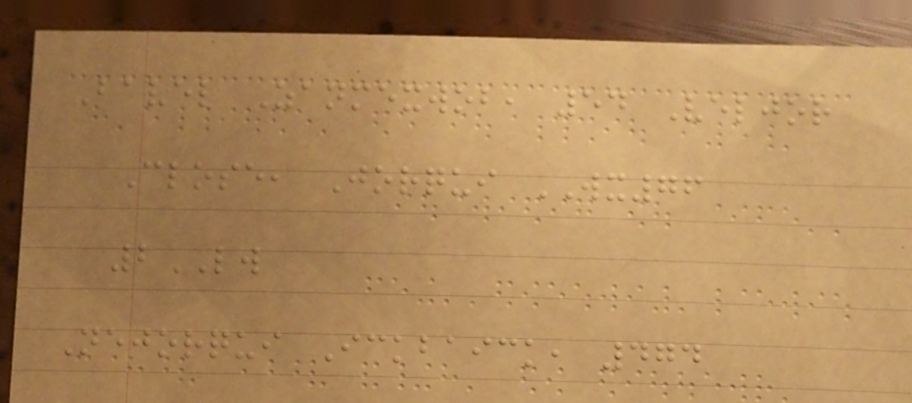Bavel Zanmexwob, 54 Veljor
Close, Jorqui WX76
2LW
Nejorqui Ickbaick, 474
